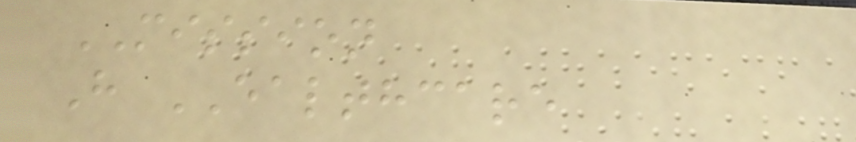MISSION
H EALTHCARE
